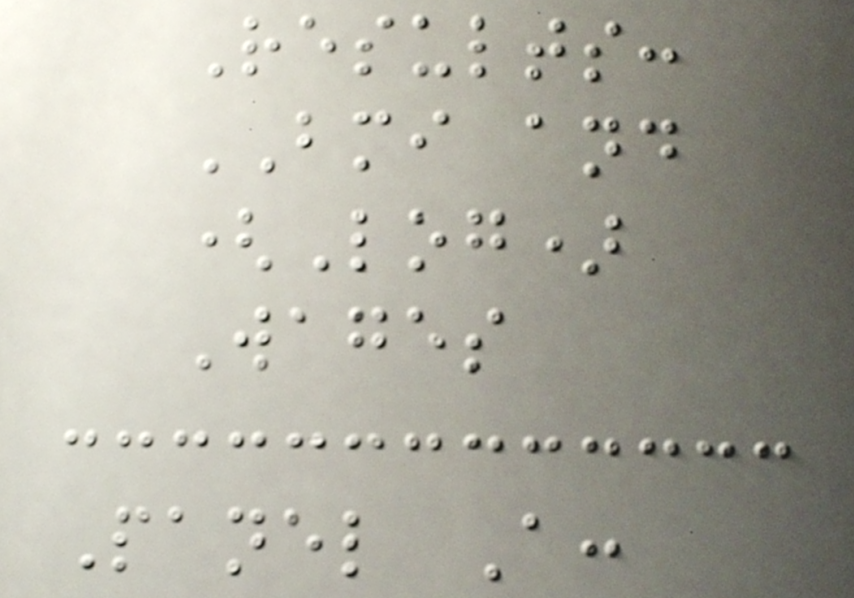Results:
BMI and
(Log)
Wages
Panel A:
